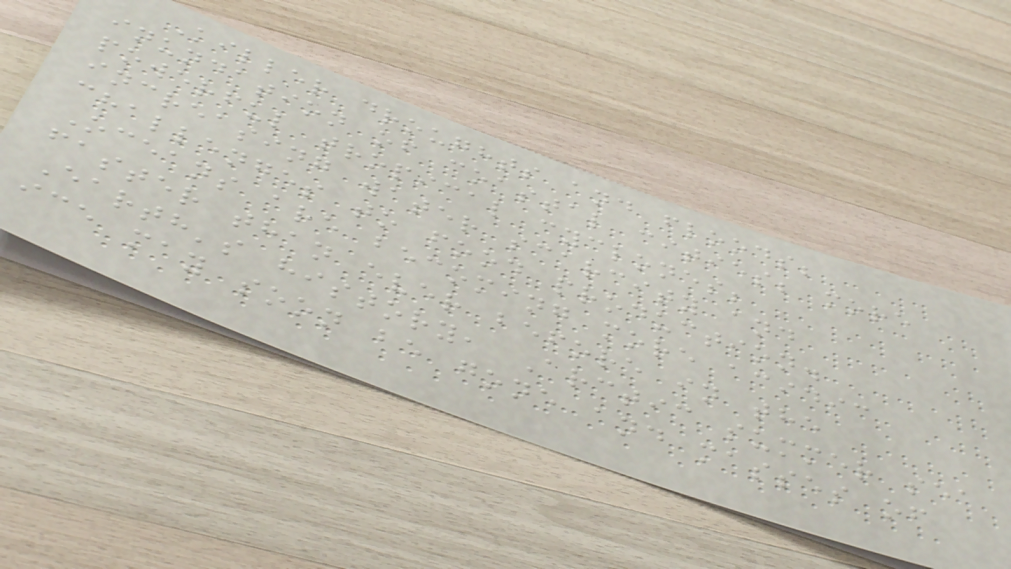Killer droughts and floods;
inundation of coastal cities; more
powerful tropical cyclones;
increasing water scarcity and
challenges to food production.
Oceans are becoming more acidic
faster than ever before in the
Earth's history, Arctic summer sea
ice may soon be gone and masses of
